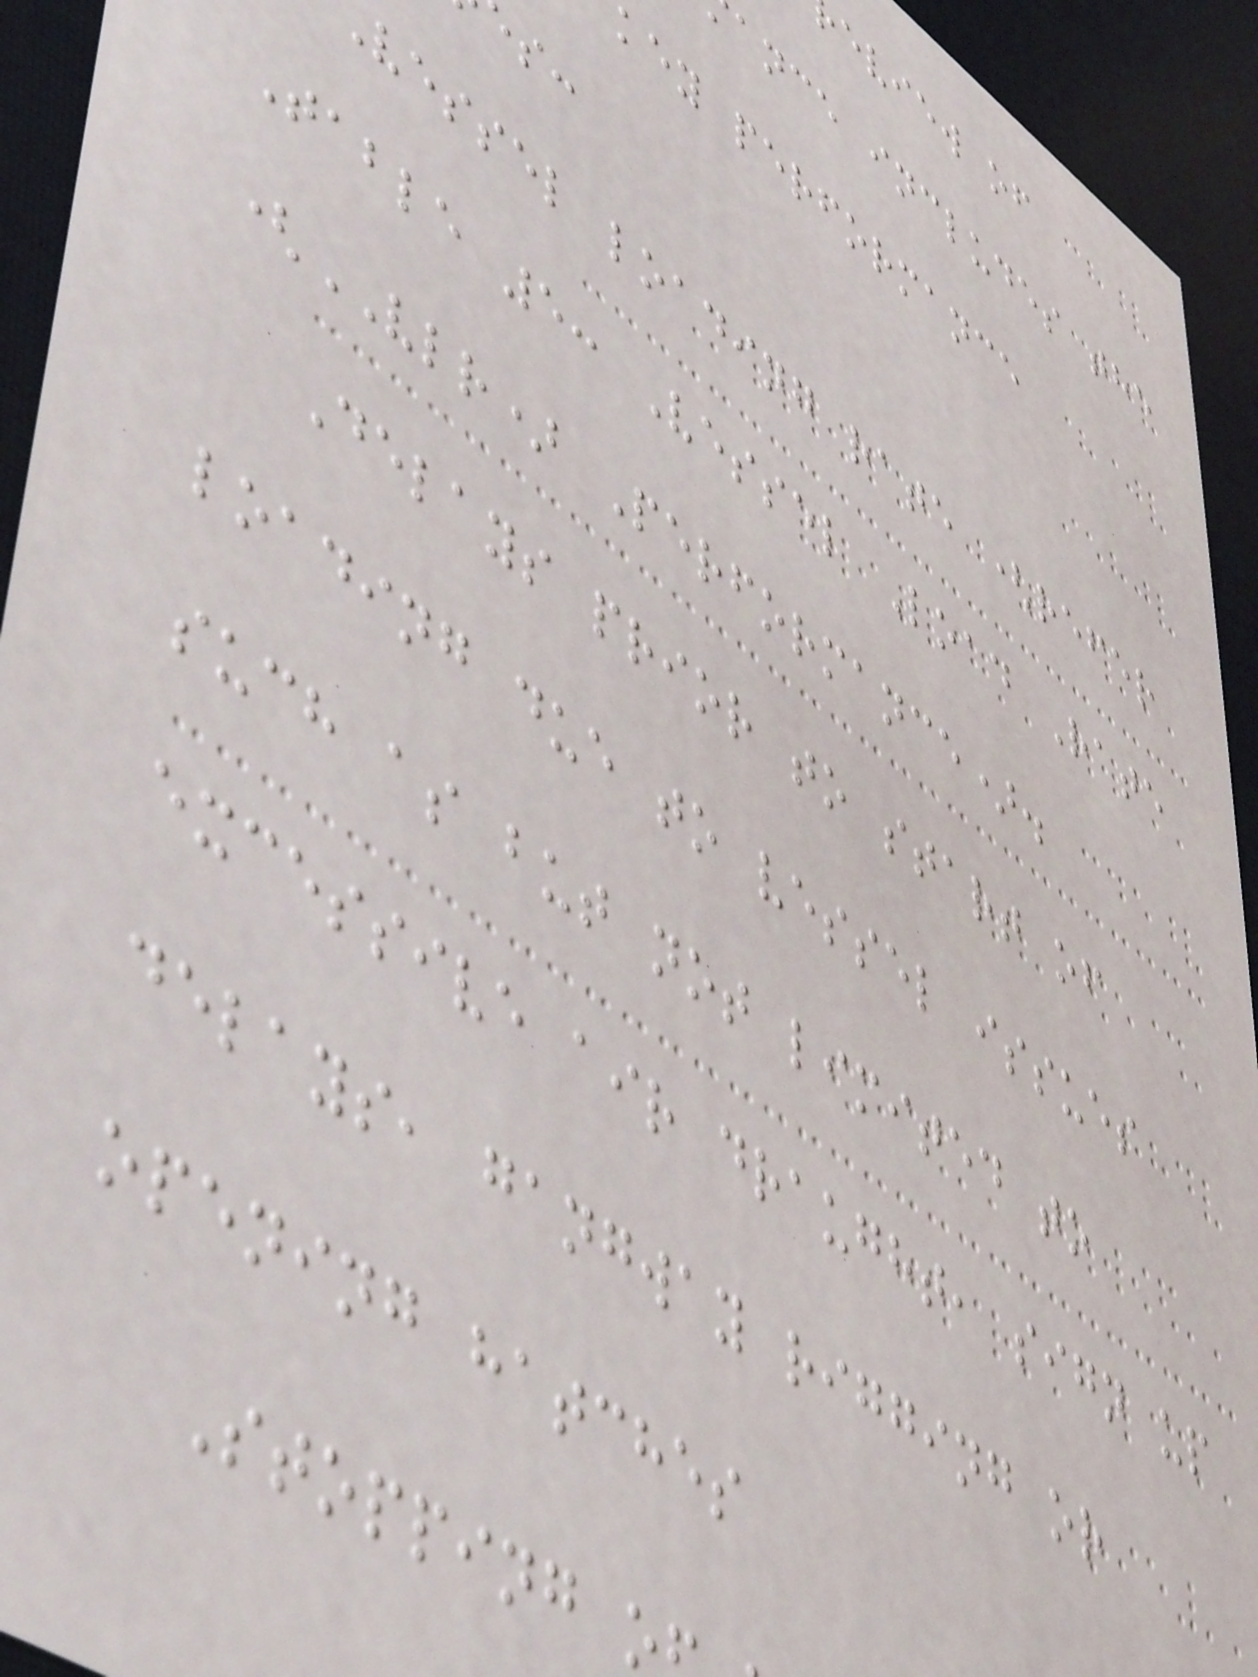eview of
ance includes the
key performance
vessel loading rate (refer
Table 5: Vessel Load Rate
(VLR) Performance).
Delays prior to start of
loading due to vessel issues
such as but not limited to
excessive air draught, sign up
delays, gangway rigging or
opening hatches
Stopping o
